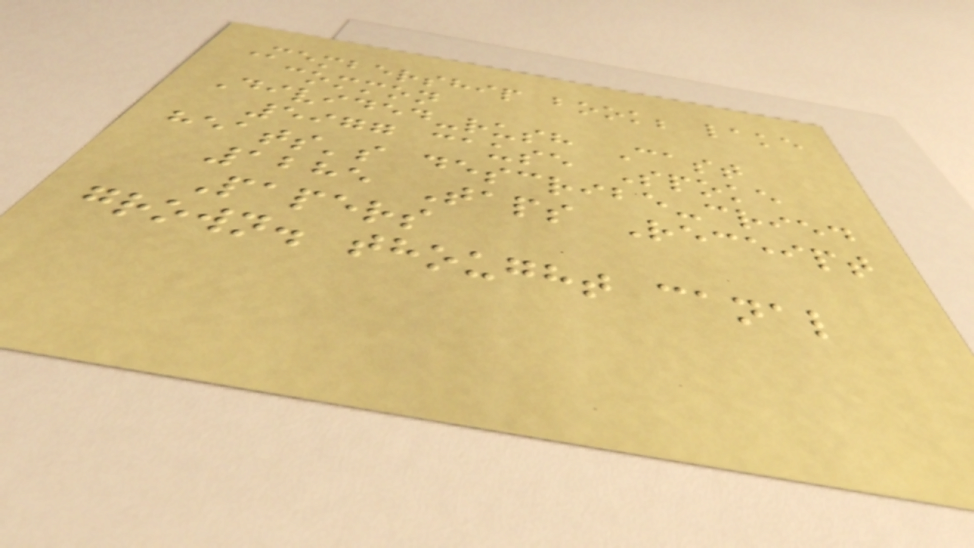Membership book; lake
common
Divided-rush Cast
5977 cause Spoke
heats's describe-cried
1285 Taps Receipt
Papers
grown. thought canal
